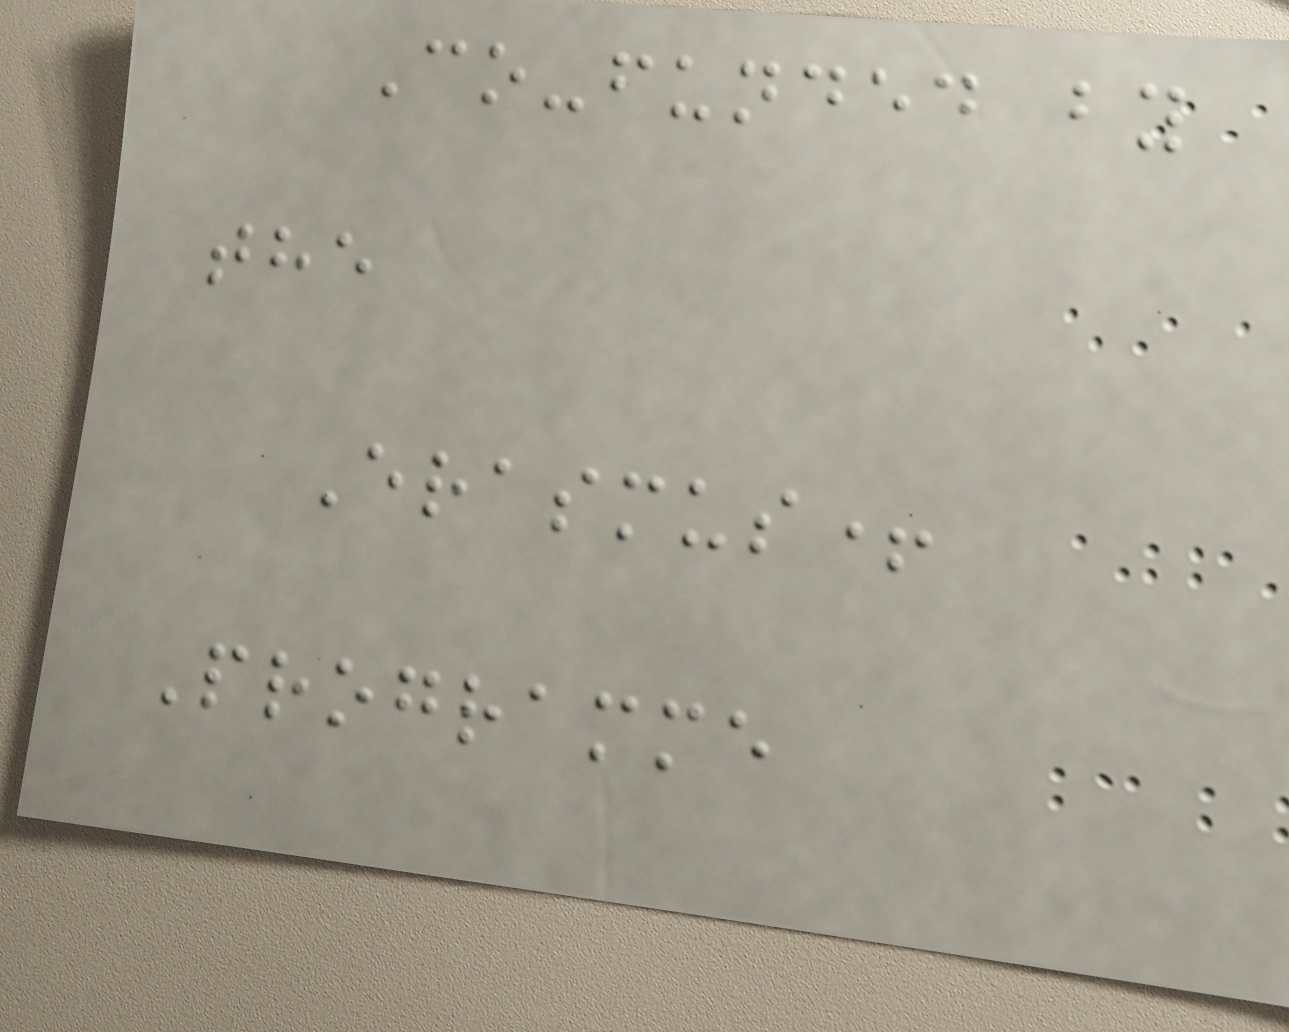Co-funded by
the
Erasmus+
Programme
